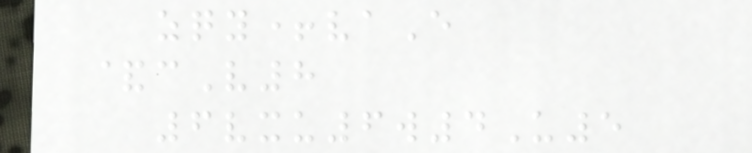zqy+vaE
&cV8
6vxu6w4U5
